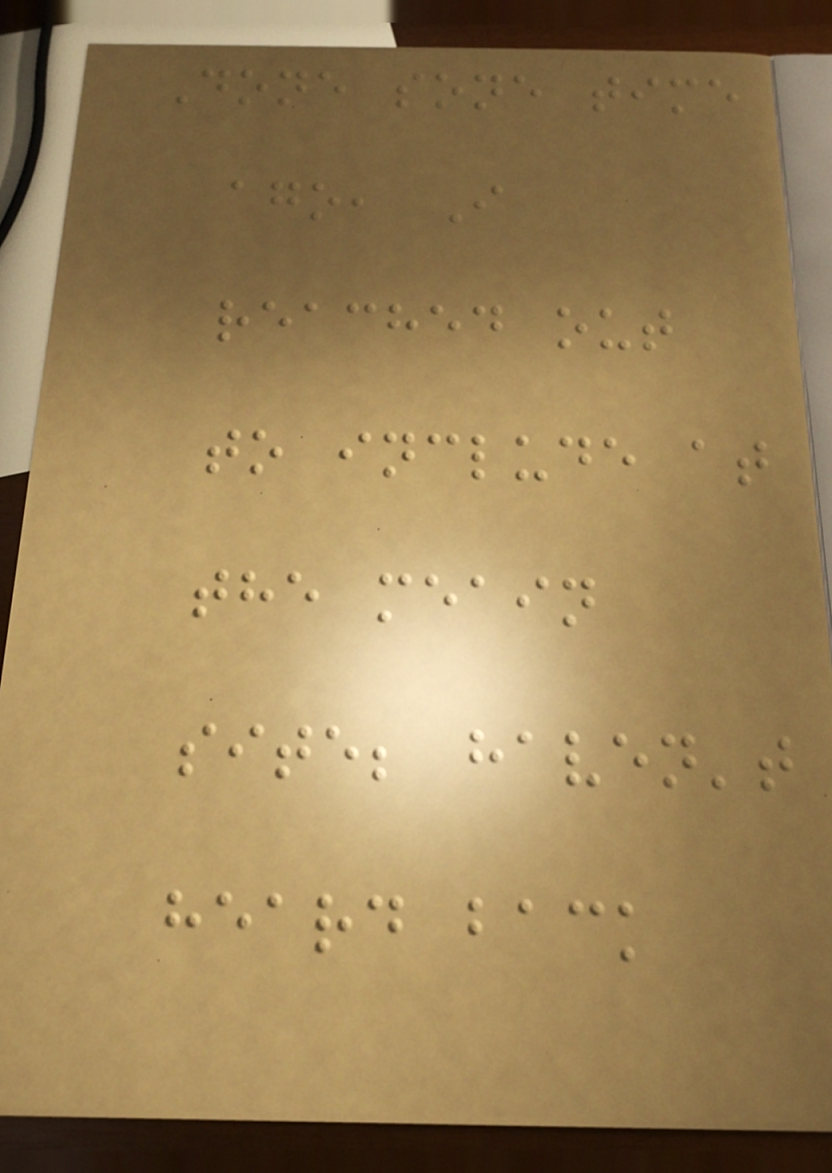Done sone time
ago, I
reached out
to include at
the meain
site; haven't
heard back
